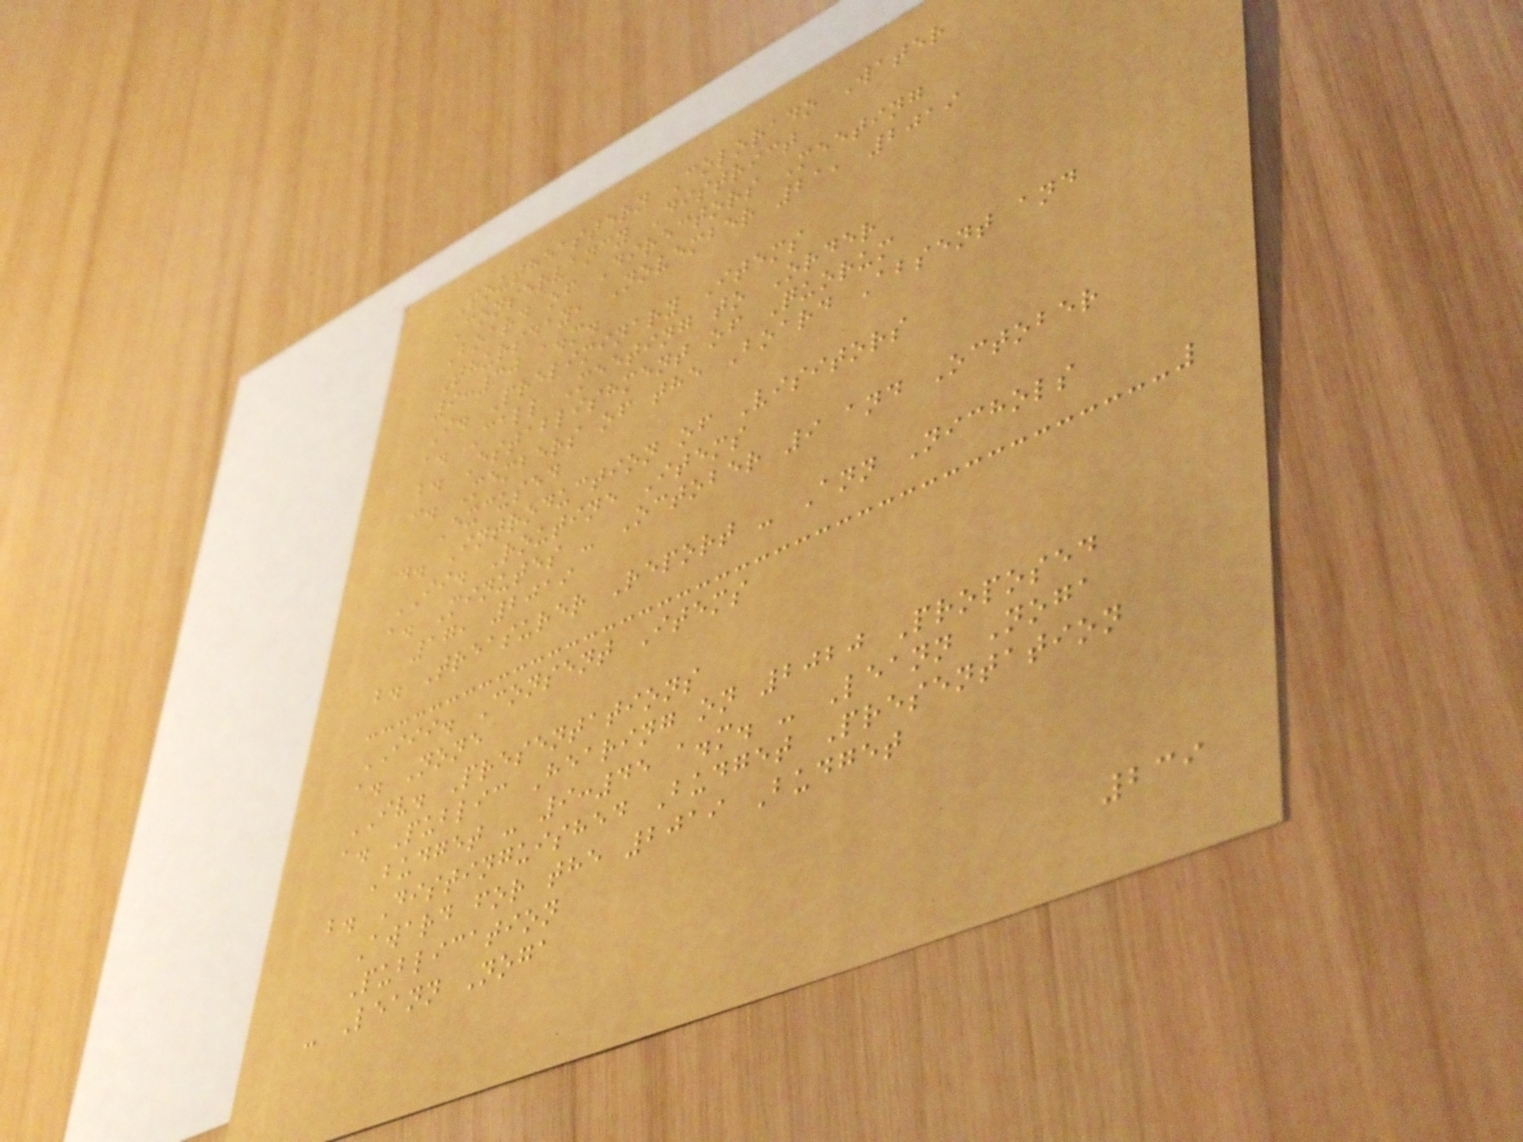Southeastern Colorado Water
Conservancy District
Board of Directors Meeting
Thursday, November 21, 2019
9:30 a.m.
I. Preliminary Items
a. Call Meeting to Order
b. Establishment of Quorum
c. Members of the Board Absent and
Excused
d. Introduction of Visitors
II. Routine Items
a. Minutes - October 9 and October
17, 2019
b. Treasurer Report - Ann Nichols
III. Consent Items
a. None
IV. Presentations
a. Public Hearing on 2020 Proposed
Budget - 9:45 a.m. - Leann Noga
b. Distinguished Budget Presentation
Award for the 2019 Budget
Publication
- Leann Noga
239
